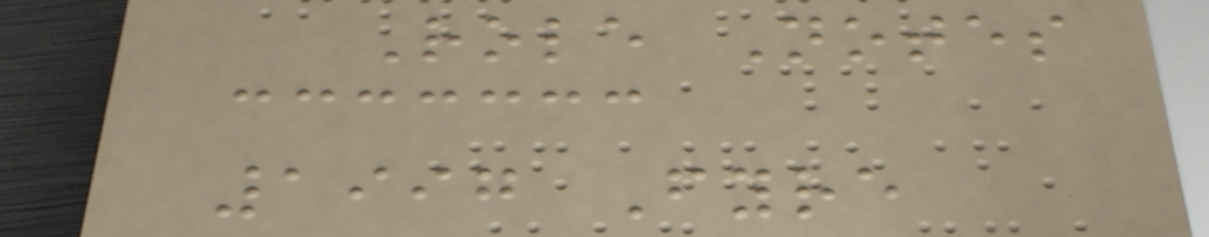Role Notes
1997 Fyre
